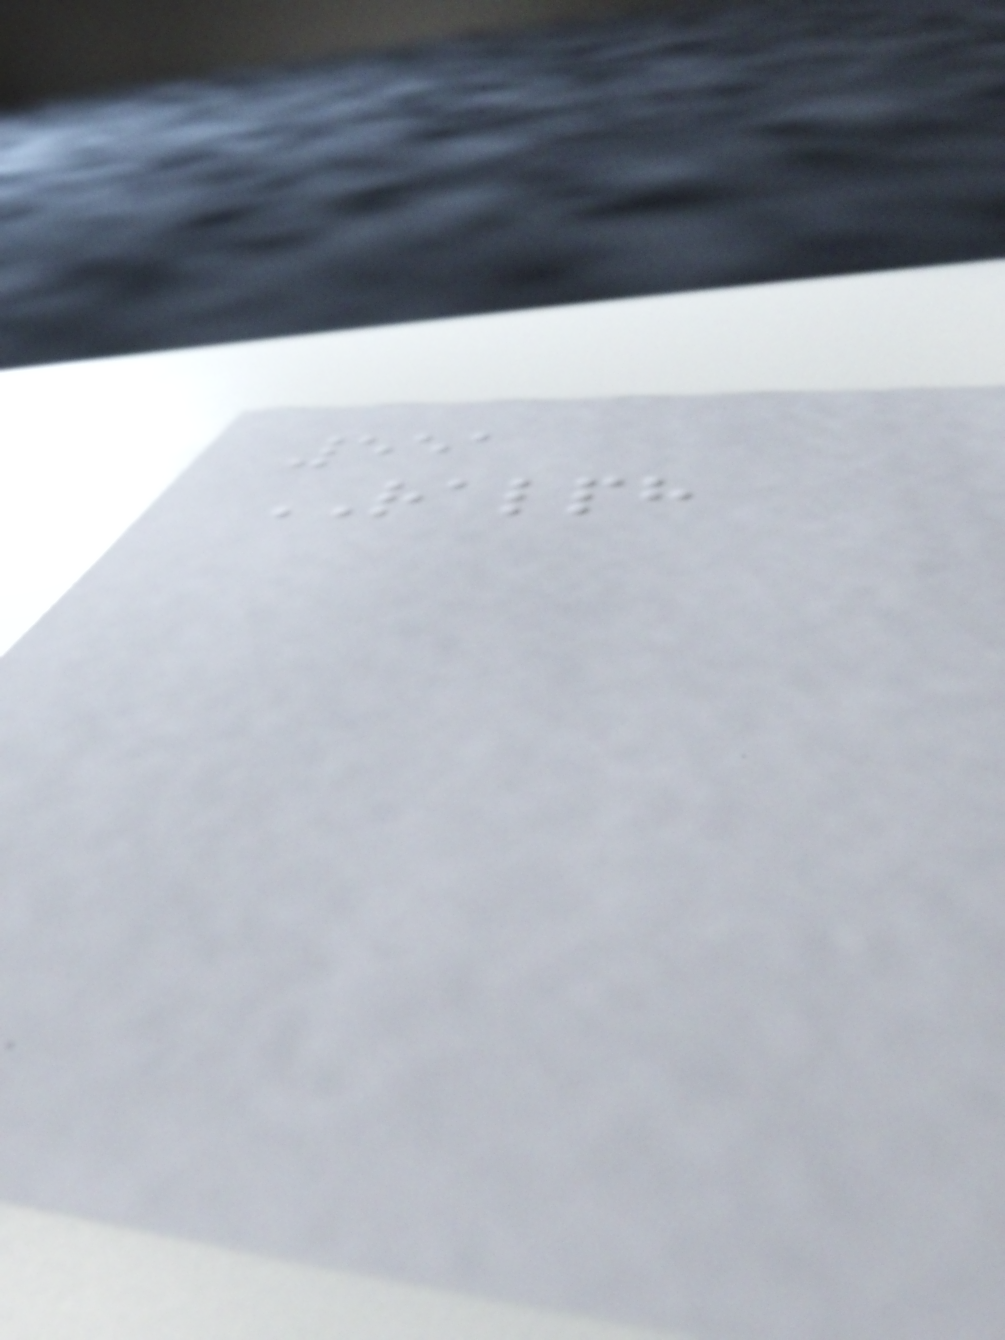551
RALPH
